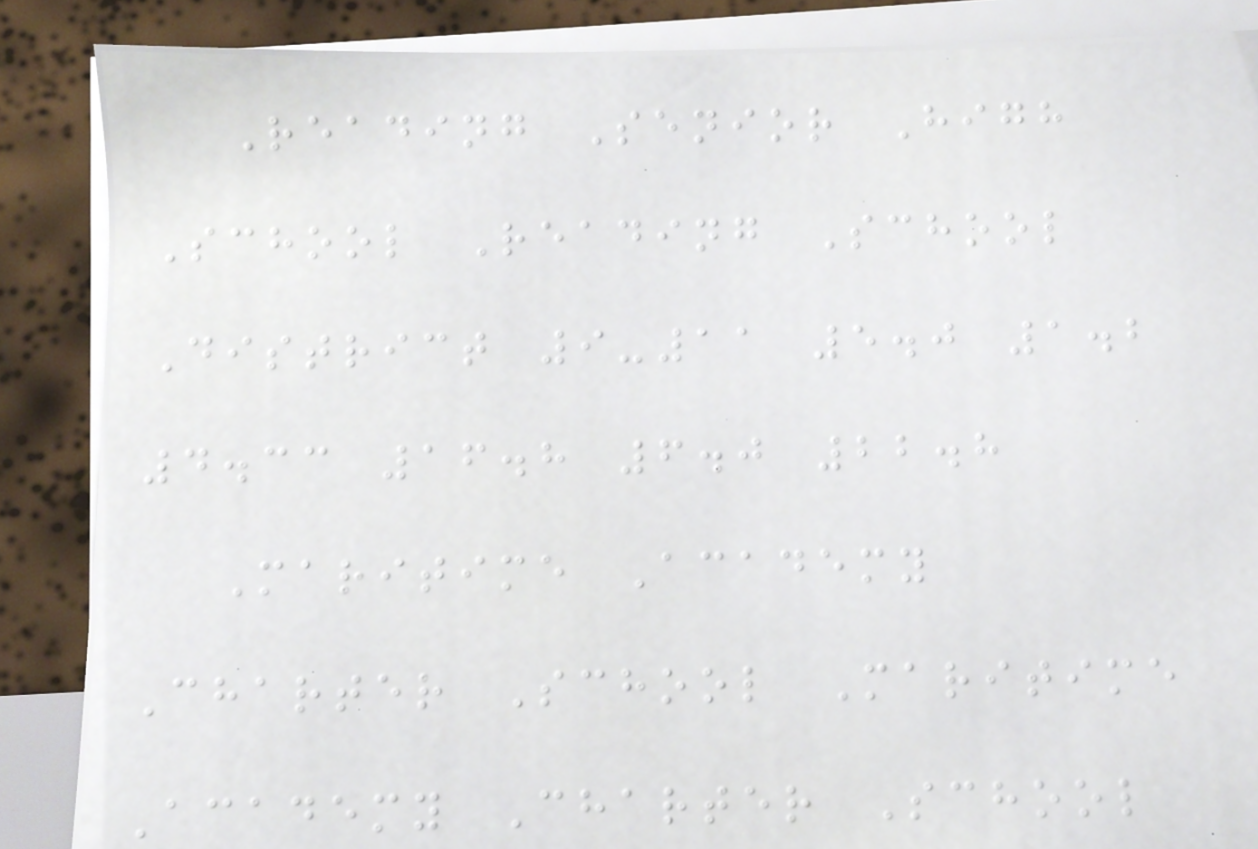Reading Senior High
School Reading School
District 9-11 5.0 1.2
4.33 16.8 6.0 22.8
Maritime Academy
Charter School Maritime
Academy Charter School
